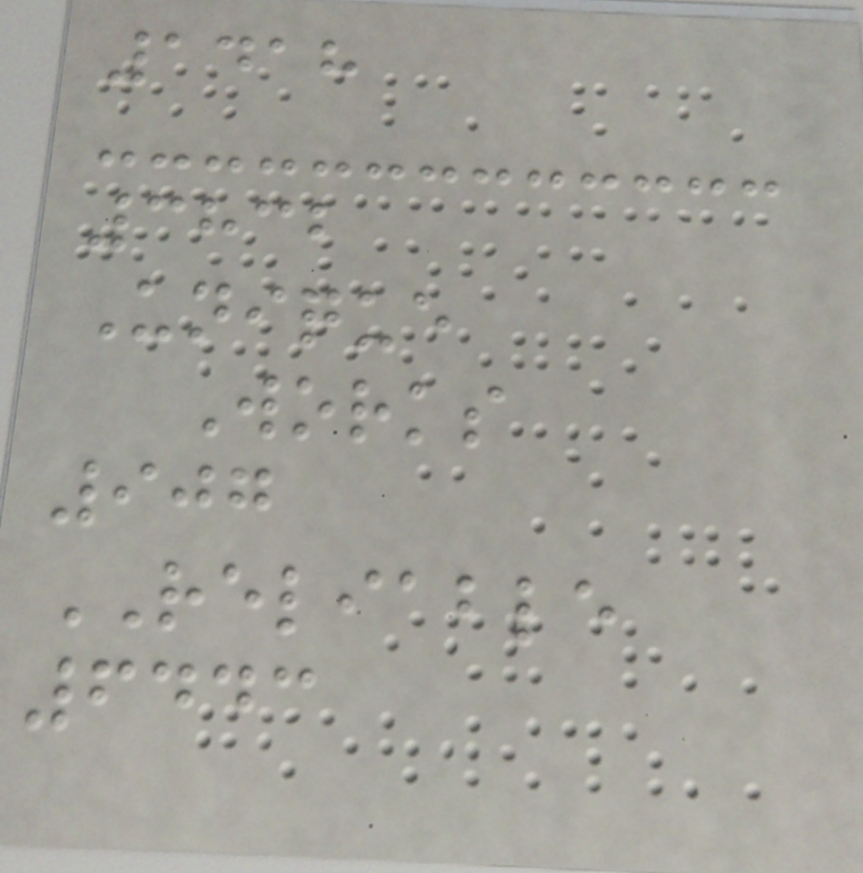1418
3832
Unique
Works
907
RELIABLE
6443
